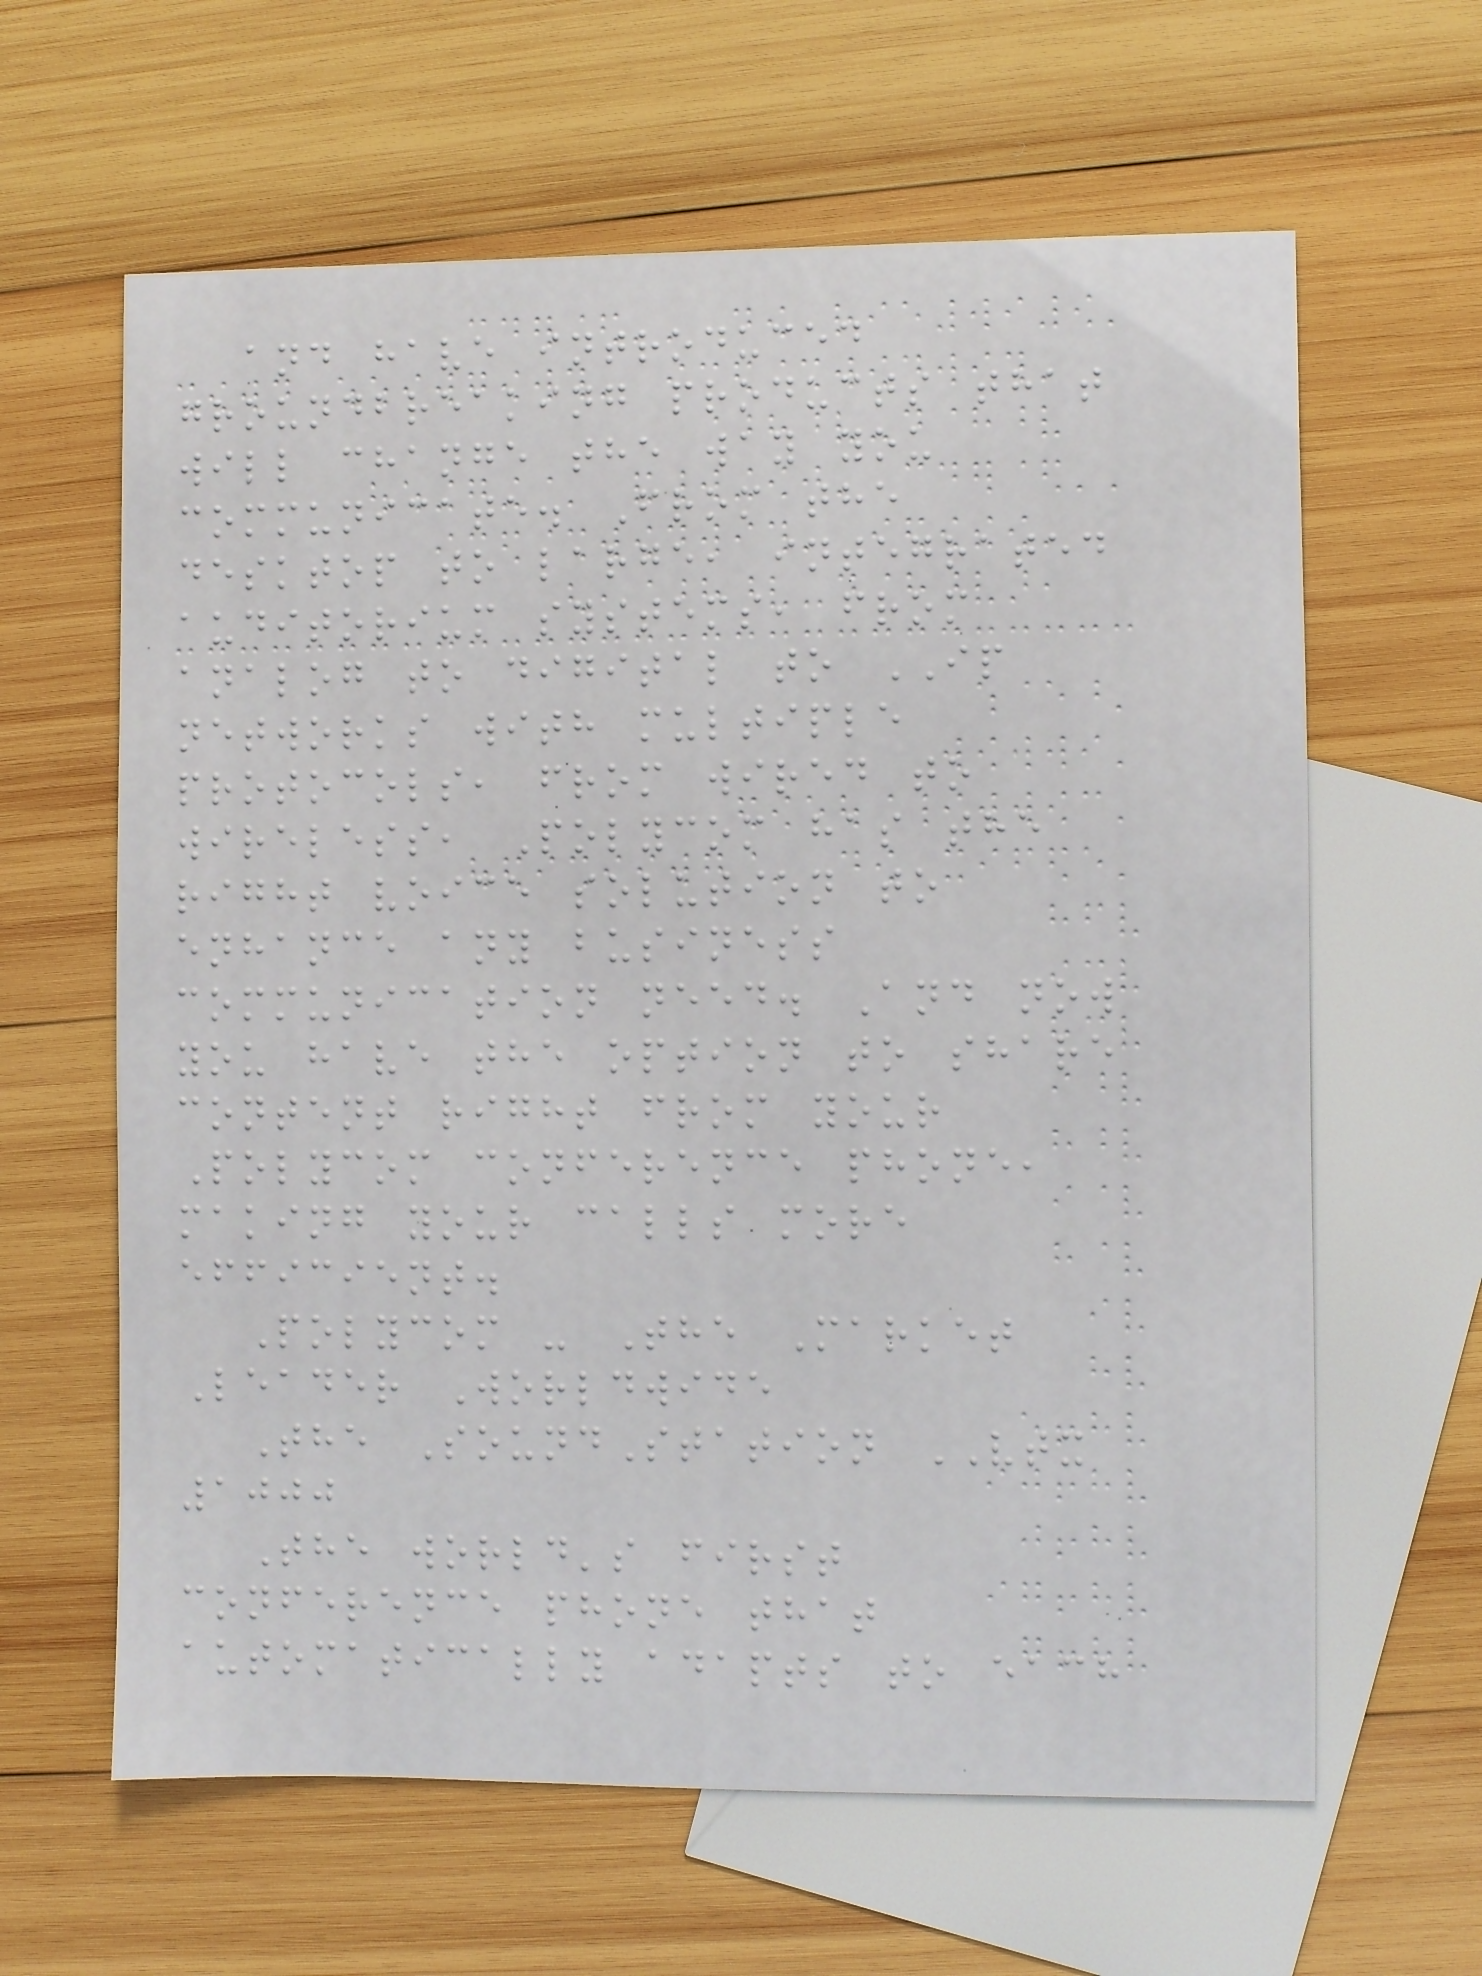and have introduced
groundbreaking products that
will change the way you
communicate. From the
desktop to large, integrated
auditorium systems, from
analog to digital to IP
networks with multiple
protocols, from wired to
wireless, Polycom has the
right voice solution to
enhance any business
communication need. And now
you have the option to share
content right from your
Polycom conference phone,
making your calls more
efficient.
Polycom - The Market
Leader Worldwide
The SoundStation VTX
1000
The world's first
conference phone that
automatically adapts to each
